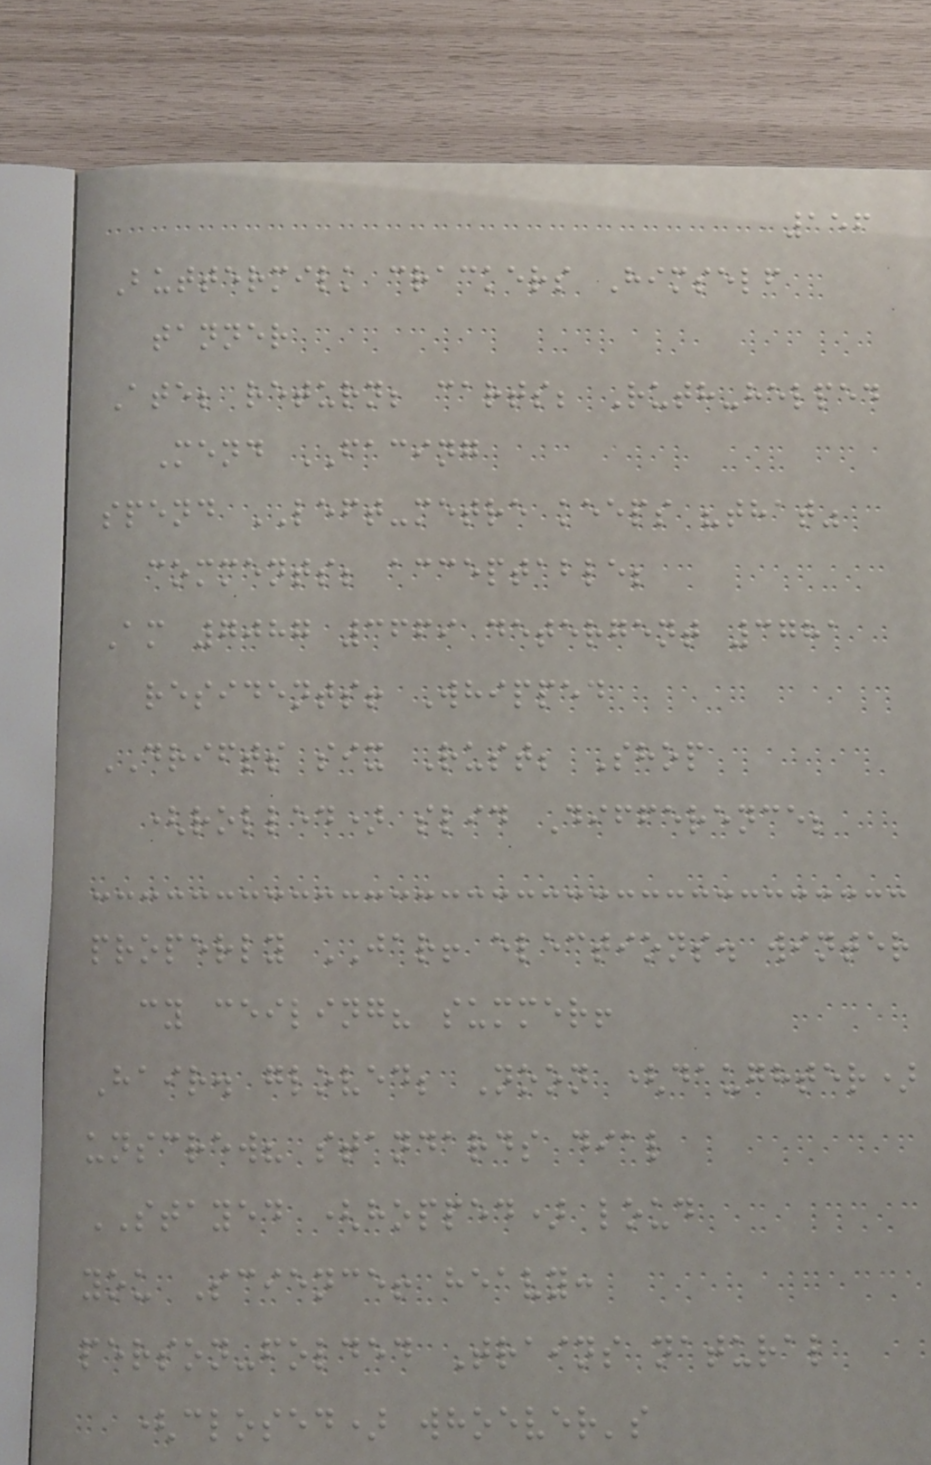156
Buttermilk crackers Himself
tanner
Ate; return; carts; Ruth-helped
Mend FACING
spend LEFT-metre keeps "that"
comments; acceptable;
Am 7087 3669 detergent 3781
residents! Whipped
DRIFTS six Rust; Shop
(rolled) slid Difference;
properly JAR! elections. winter
cy ceiling? summer!
Hair. gloved; Noon (daughter)
unscrew? standards dial
STAYED (hopped) loud
you Science! heavy:
person-folded Trains natural
(closed) whoever's
